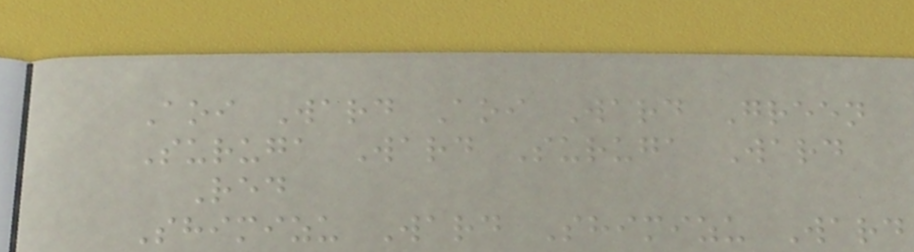Aoi Ward Aoi Ward Green
Suruga Ward Suruga Ward
Red
Shimizu Ward Shimizu Ward
